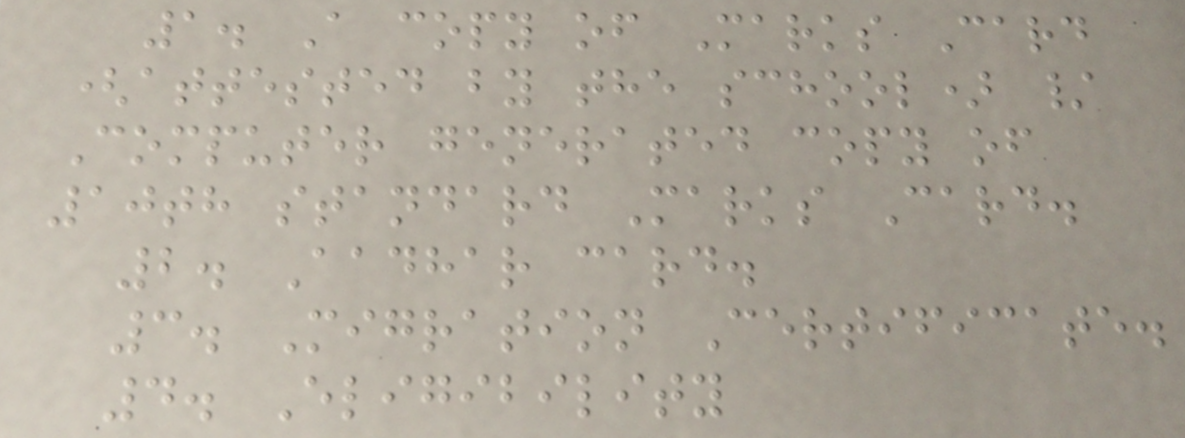1. A copy of Marks Card
(attested by the school) /
Computer generated copy of
10th standard Marks Card.
2. Aadhar card.
3. Migration Certificate.
4. Eligibility
